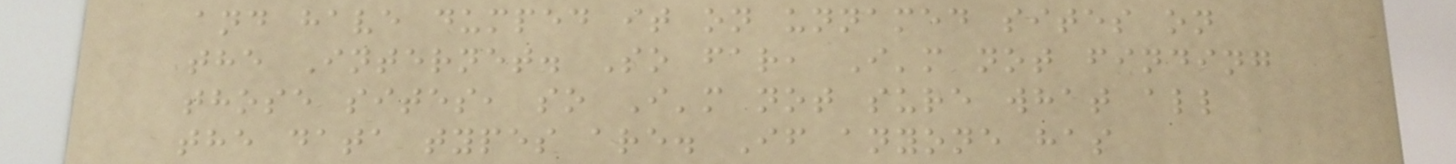and have dumped it on unnamed sites on
the Internet. So far, I'm not finding
those sites, so I'm not sure what all
the data types are. If anyone has
